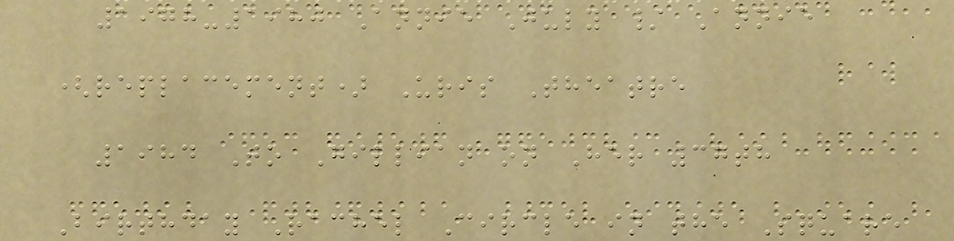1978-1980 Annie July / Annie
(replacement) Uris Theatre
1984 To Gillian on Her 37th
Birthday Rachel Circle in the Square
